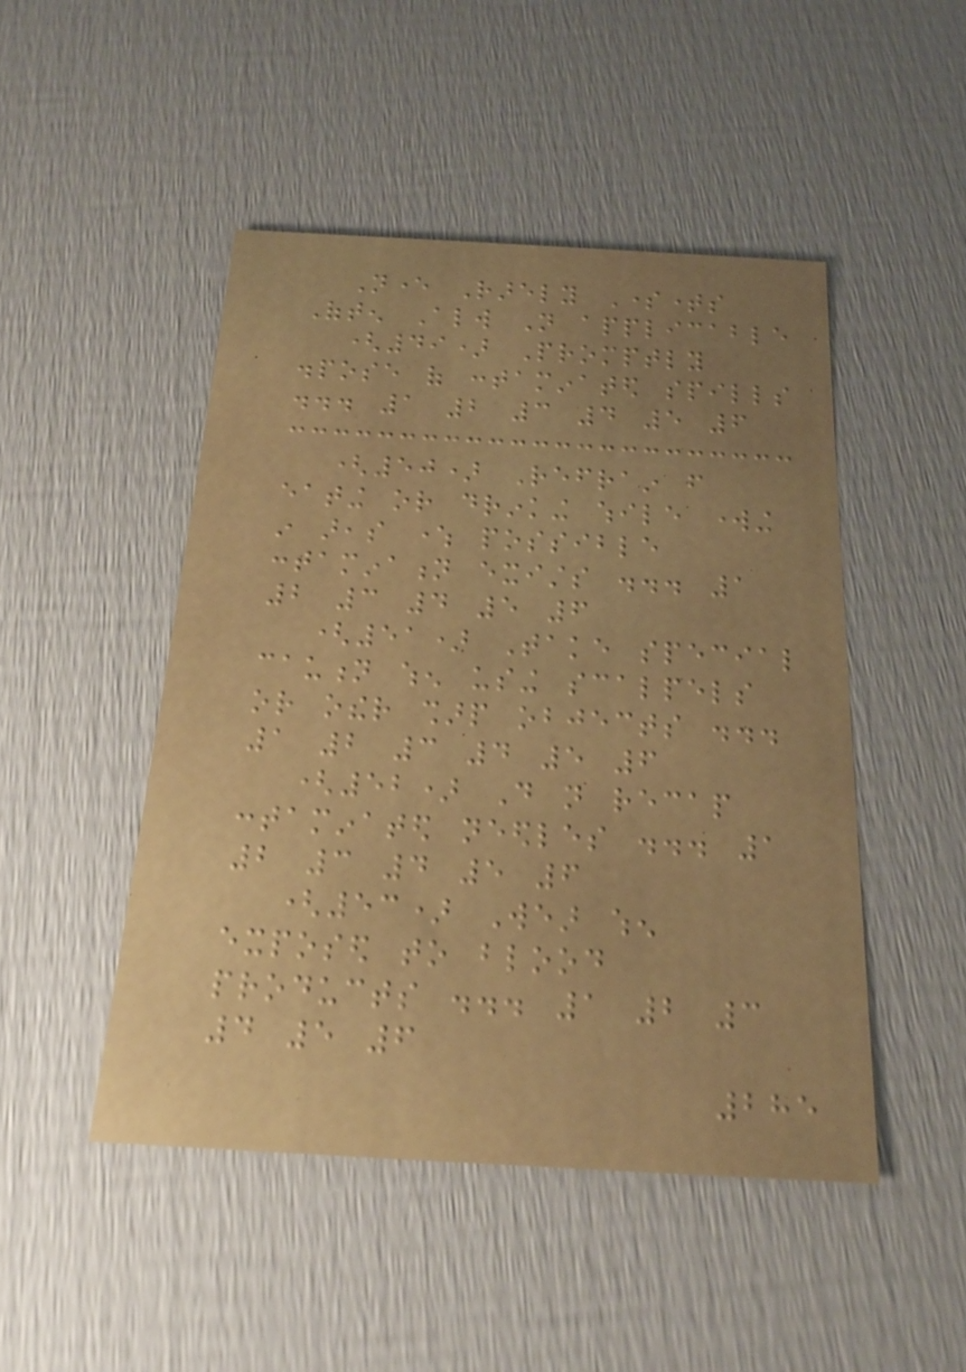Never Rarely Sometimes
Often Always Not applicable
(49) Promptly
dispose of contaminated spills
... 1 2 3 4 5 6
(50) Refrain from
eating or drinking while working
in areas where possible
contamination exists ... 1
2 3 4 5 6
(51) Take special
caution when using scalpels
or other sharp objects ...
1 2 3 4 5 6
(52) Do not recap
contaminated needles ... 1
2 3 4 5 6
(53) Wear when
exposed to blood
products ... 1 2 3
4 5 6
285
